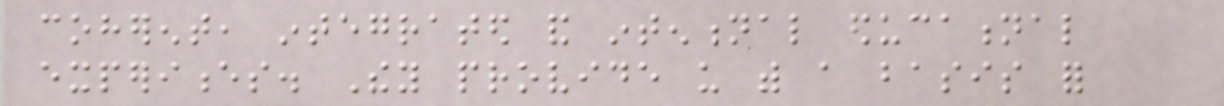coherent, integrated and intentional educational
experiences. They provide us with a basis for
